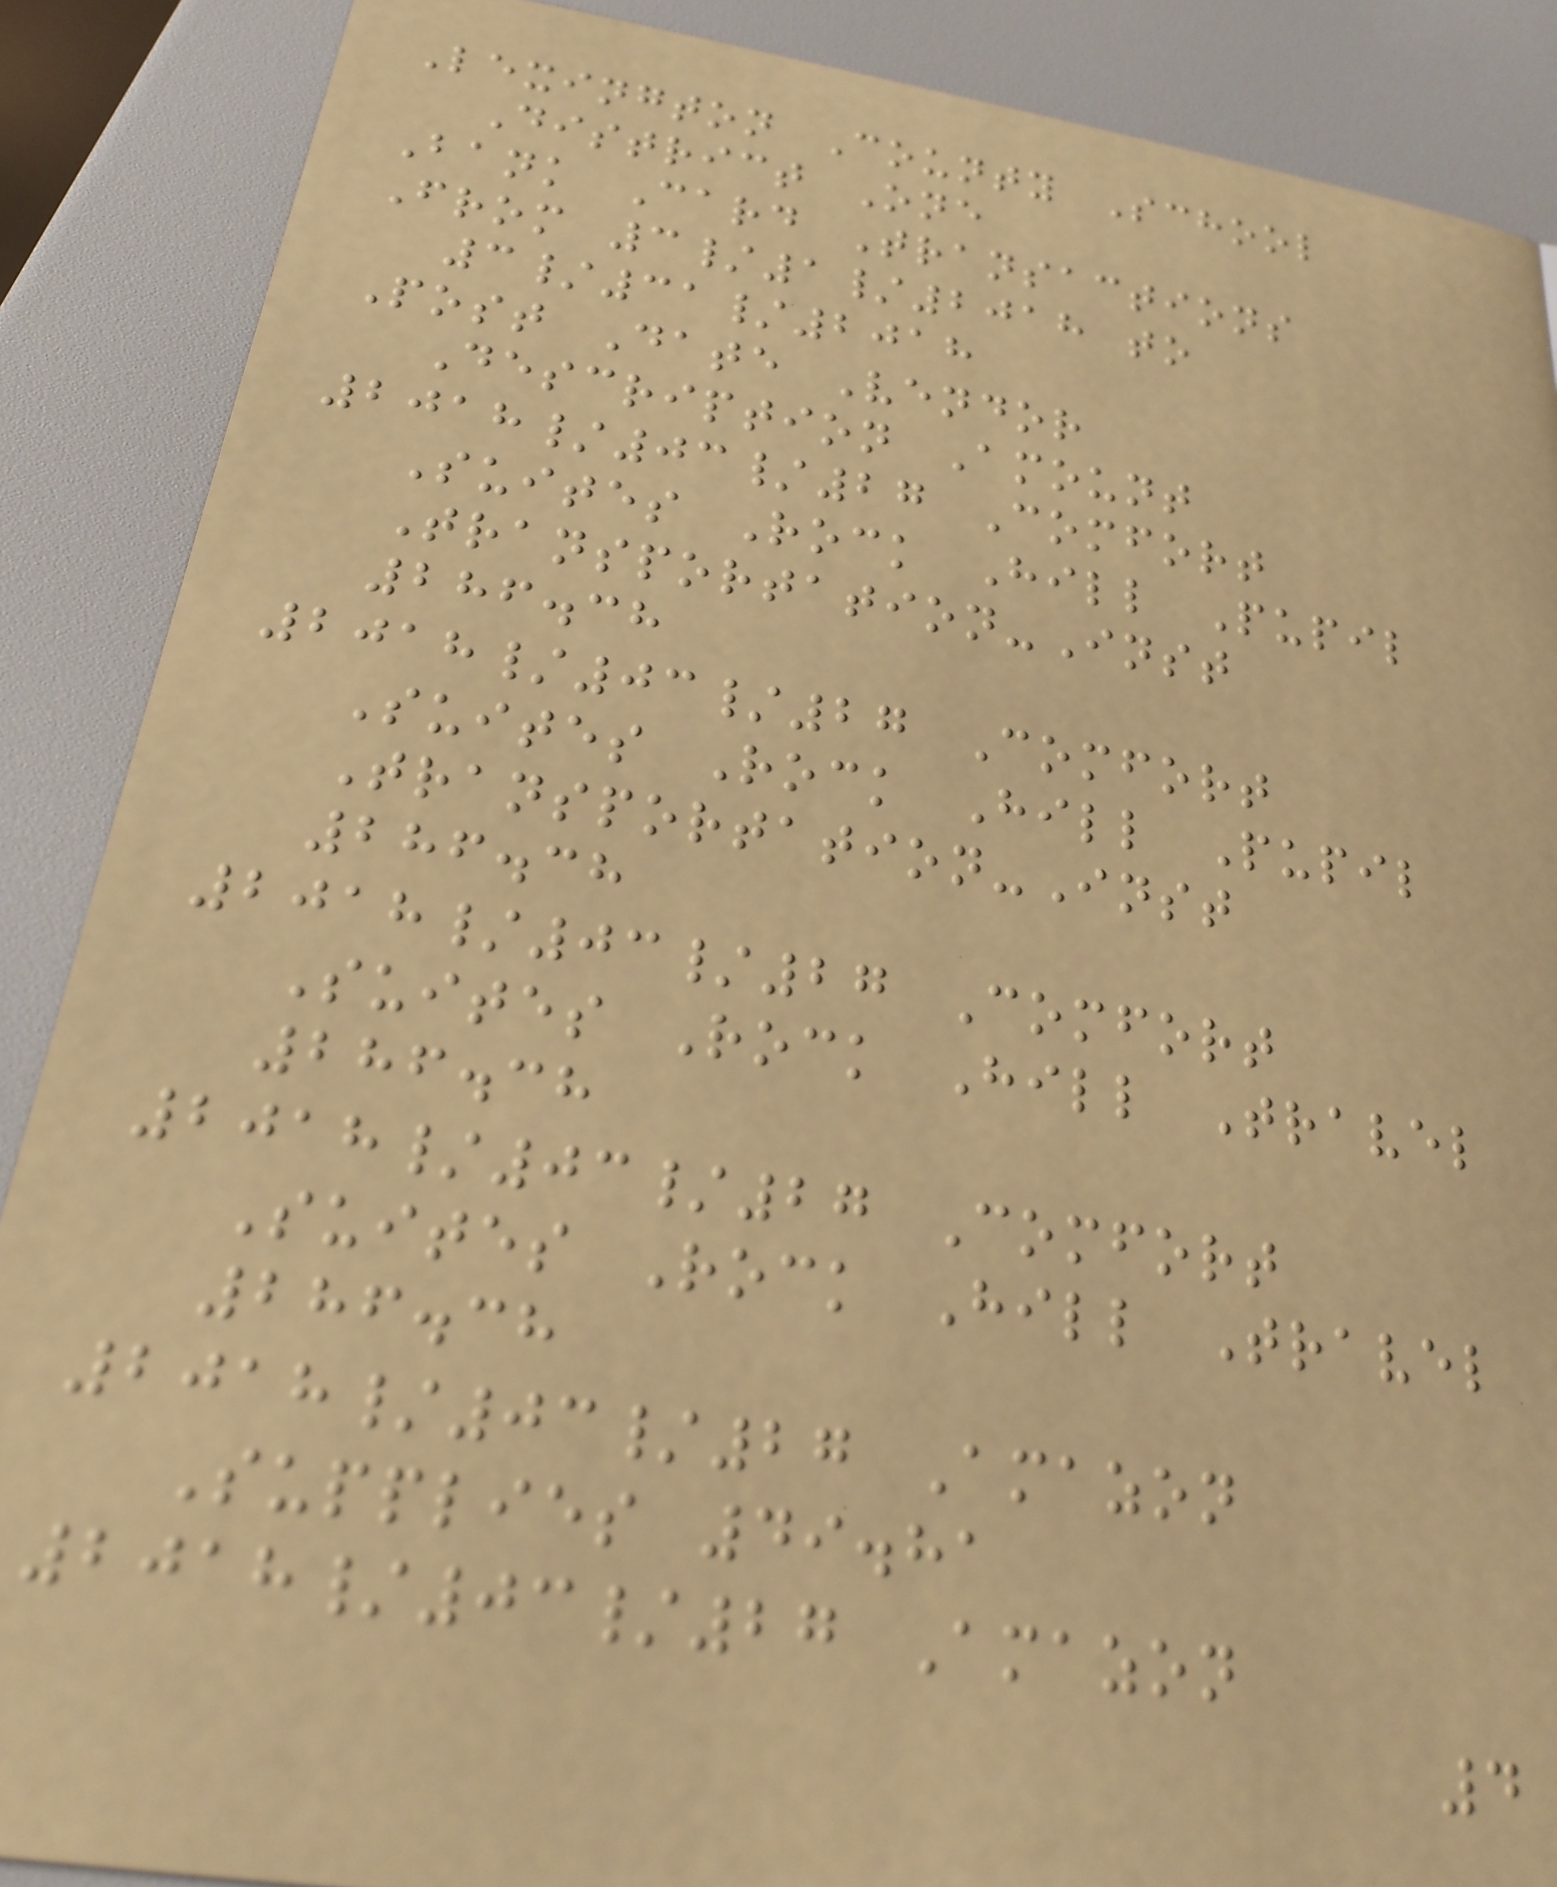Lexington County School
District One
Bank Card Transactions
From 3/1/2018 to
3/31/2018
Post Date Vendor
Description Amount
2018/03/27 Comfort
Suites Rock Hill Pupil
Transportation-Inst
286.38
2018/03/27 Comfort
Suites Rock Hill Pupil
Transportation-Inst
286.38
2018/03/27 Comfort
Suites Rock Hill Travel
286.38
2018/03/27 Comfort
Suites Rock Hill Travel
286.38
2018/03/27 Amazon
Supplies 49.81
2018/03/27 Amazon
4
